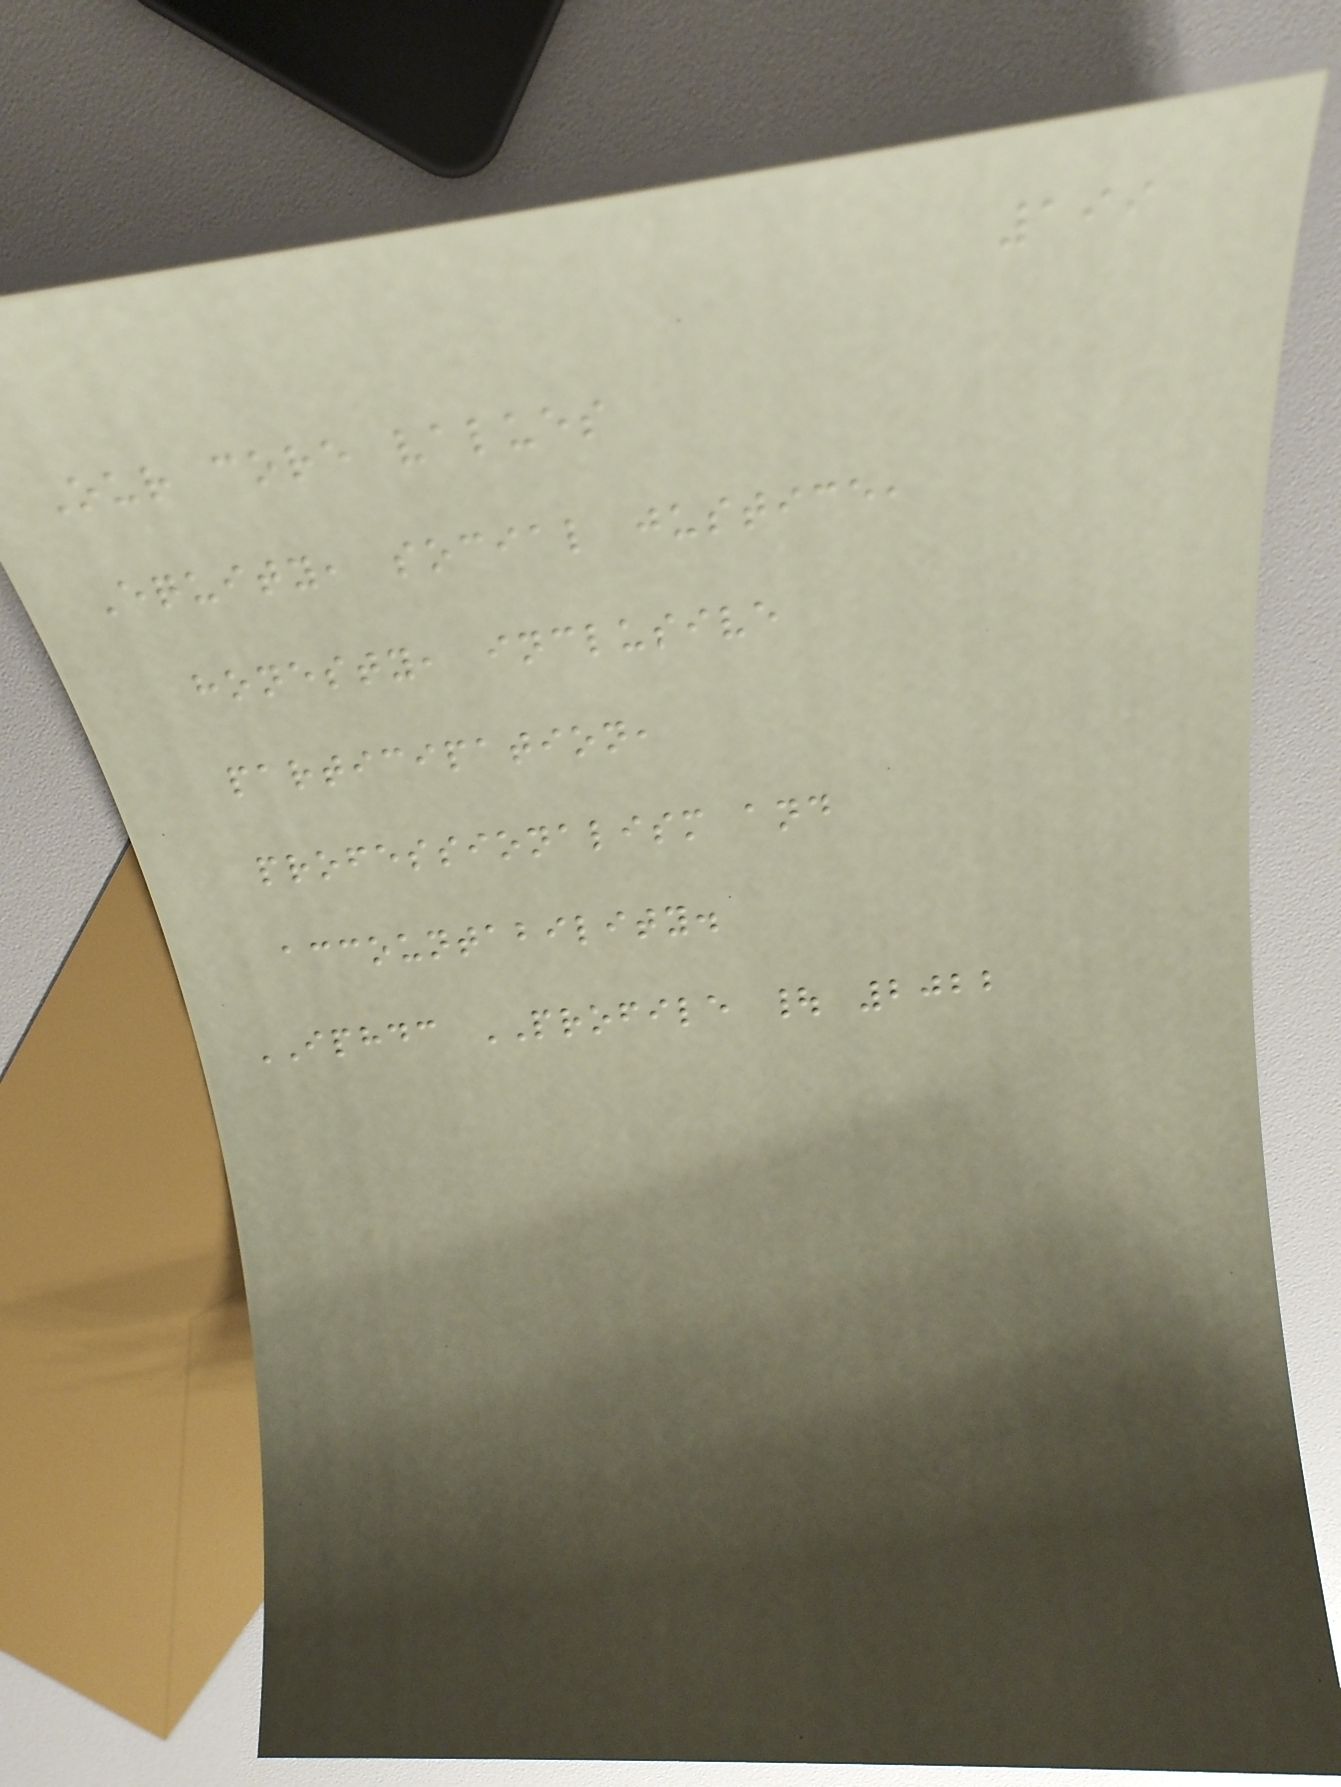199
Our core values
Equity, social justice,
honesty, inclusive
participation,
professionalism and
accountability.
IPHDC PROFILE | 2022
